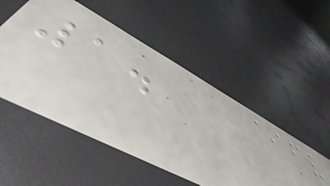1.
